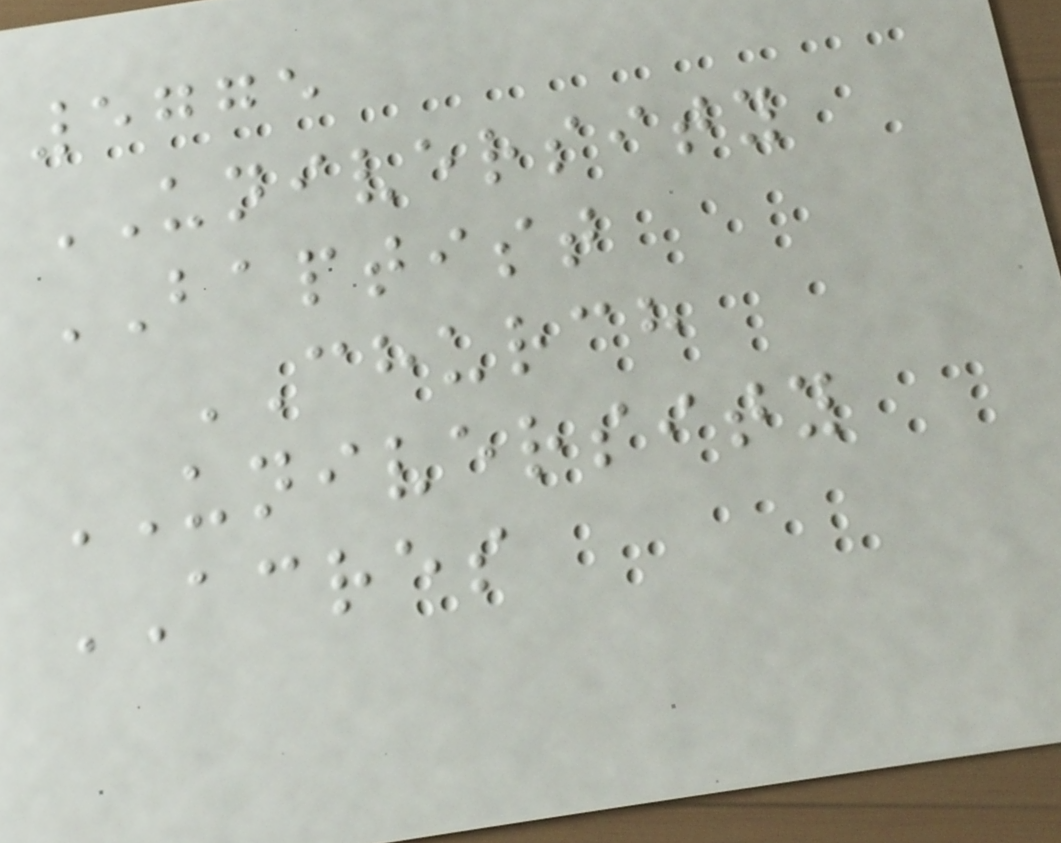5775
UNIVERSITY
BAPTIST
CHURCH
UNIVERSITY
ACRES
